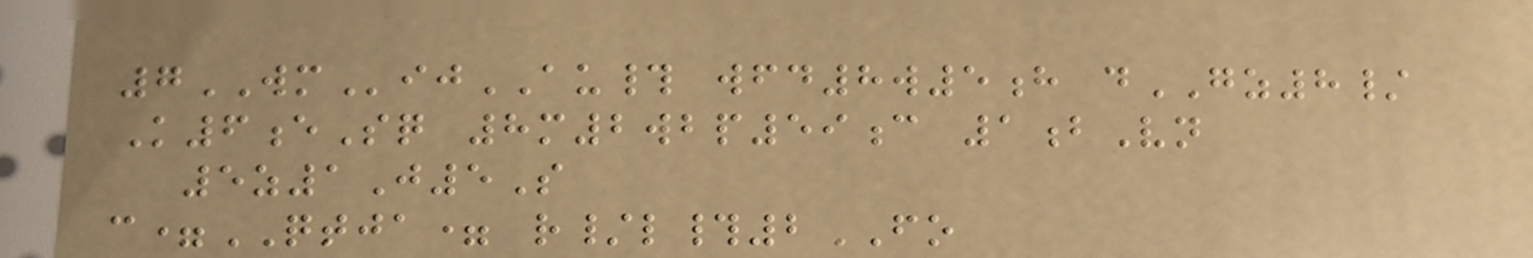7WMijAU# wfd8w5h dGZ8/
K6eSq 8m2wbp59c 1bVn
5z1J5S
c=QTJA= r/l#2FO
